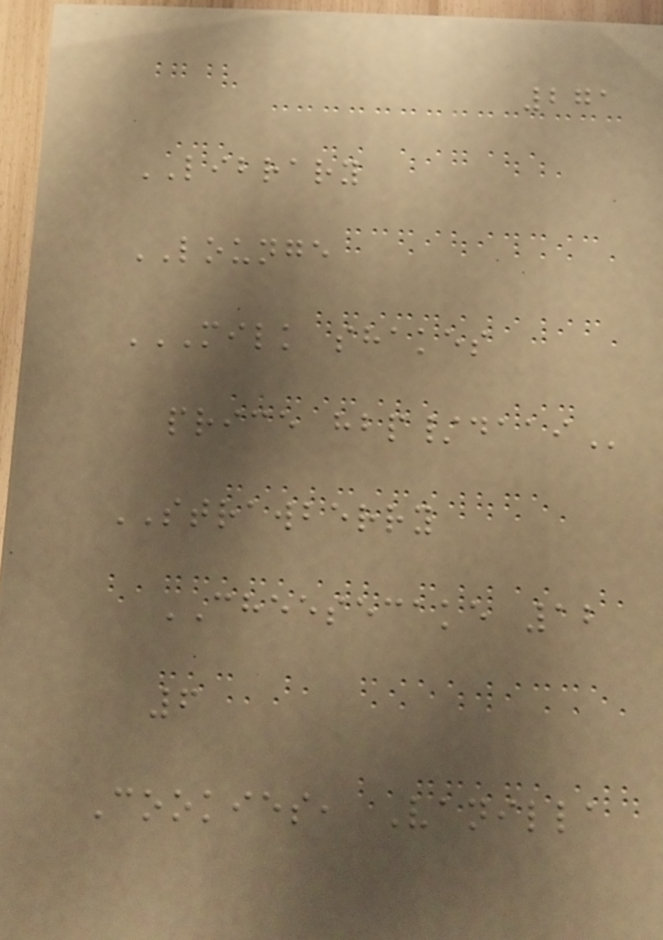271
LIBRARY
LOUNGE
MILK SHAKES
PRICE HBP/DAAI
STRAWBERRY
CHEESECAKE 12
6
Cookies, Vanilla
